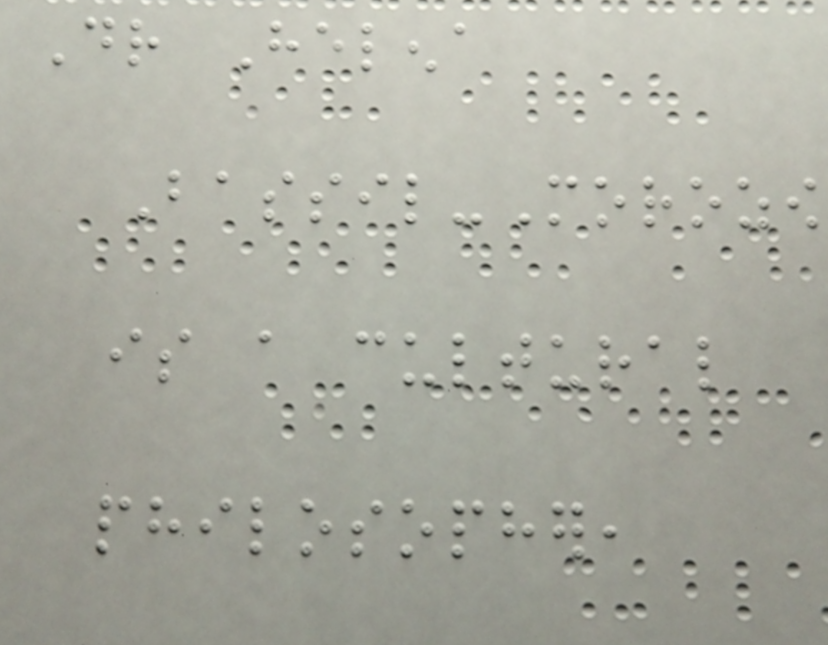Dr Helena
Bassil-Morozow
is a cultural
philosopher,
